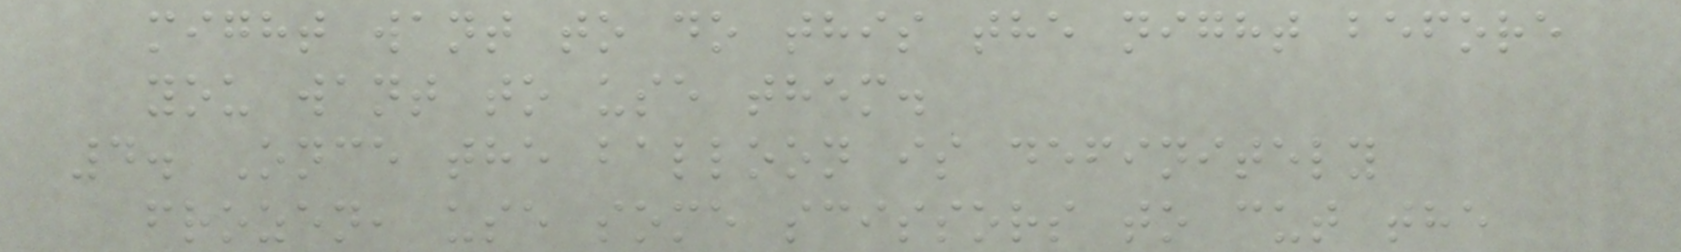might want to do this the night before
you want to use them.
4. Once the balloon is definitely
frozen, use some scissors to cut the
